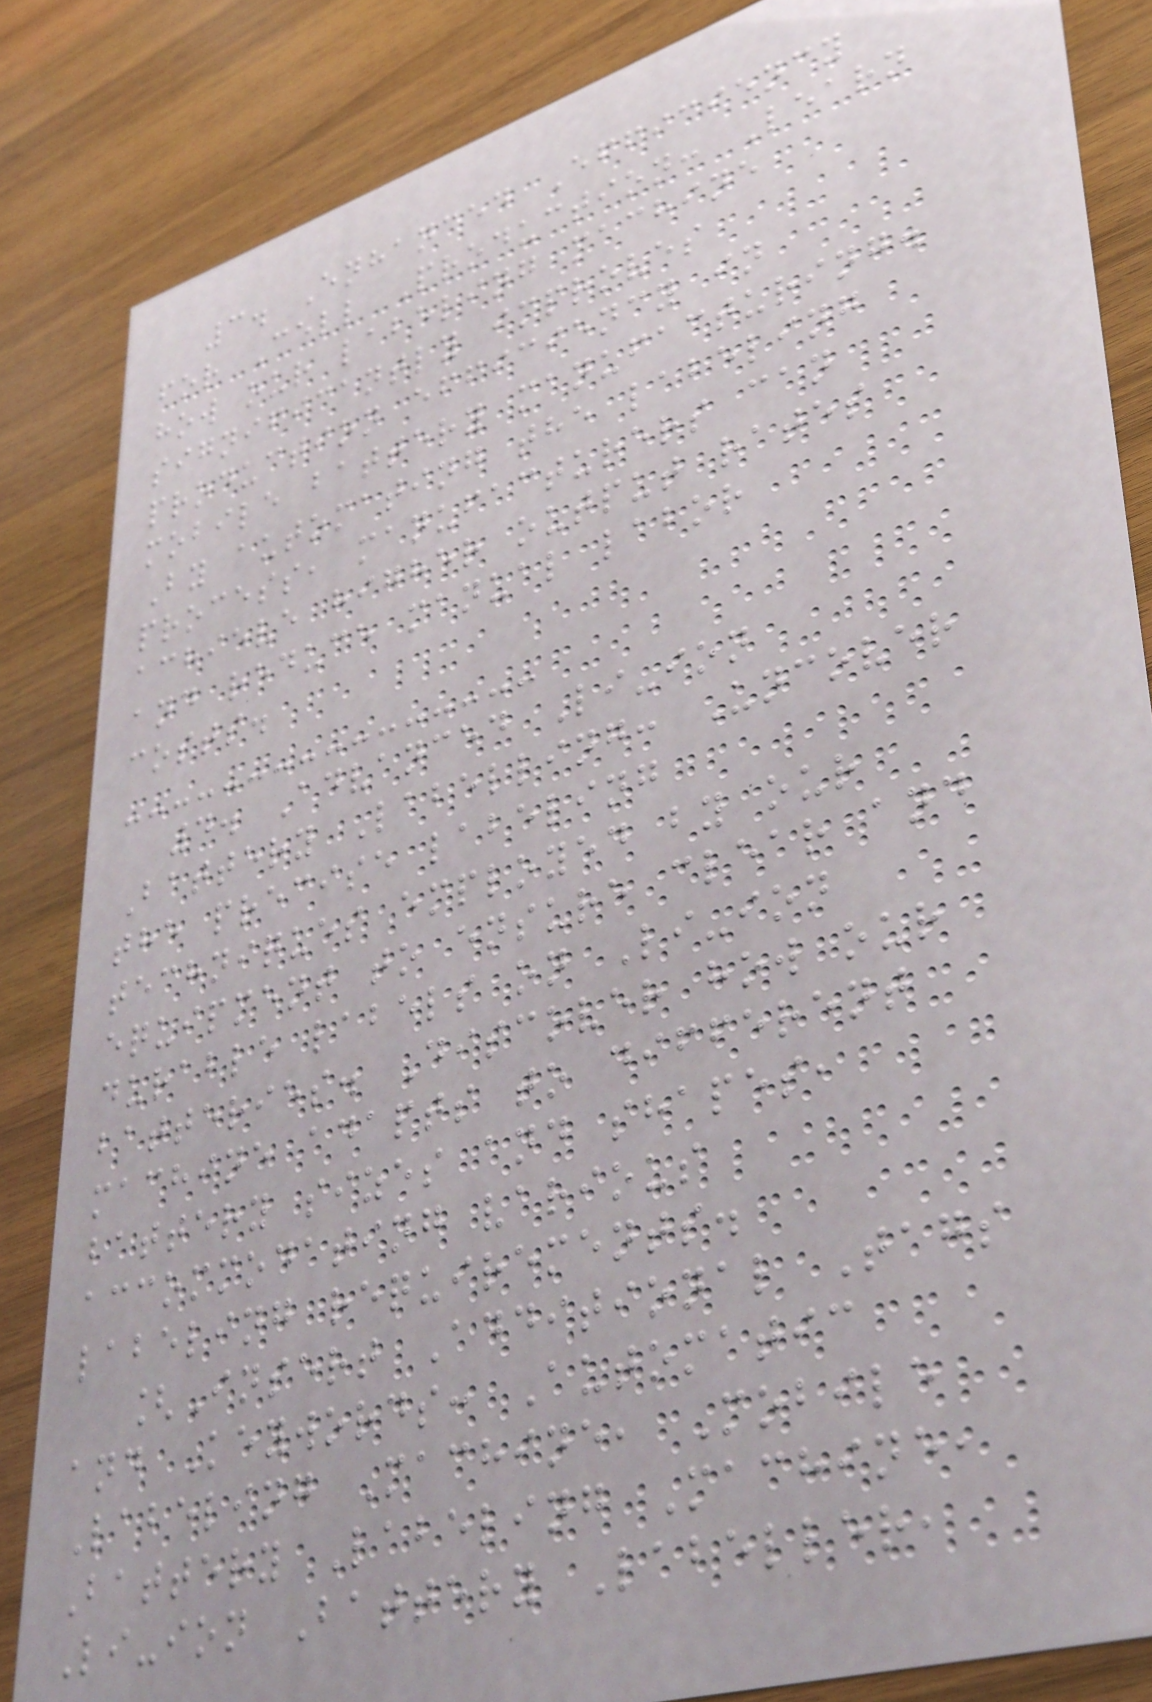3. Enhanced Efficiency
for Cell Production: Learn
how our labeling machine
significantly improves
production efficiency in
mobile battery manufacturing.
By automating the labeling
process, manufacturers can
achieve higher output rates
and reduce manual labor
costs.
4. Advanced Li-ion
Battery Labelling: Uncover
the precise labeling
techniques employed by our
equipment to ensure clear and
durable labels on Li-ion
batteries. Discover how our
machine adapts to different
battery sizes and shapes,
accommodating various
labeling requirements.
[Insert Additional Tags
and Keywords: Automatic
Labeling Machine, Mobile
Battery Labeling Machine,
Li-ion Battery Labeller,
